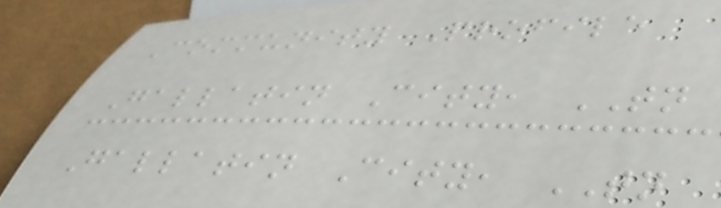Community Profile
Gallatin City, TN
Gallatin City, TN
